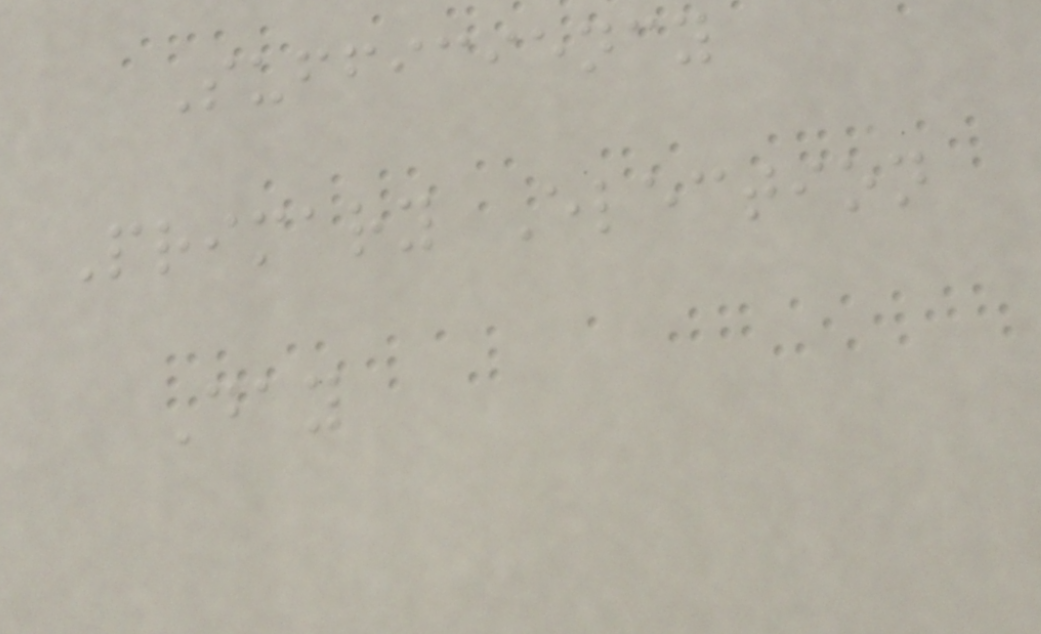Sufficiency
Primary Election
Day
